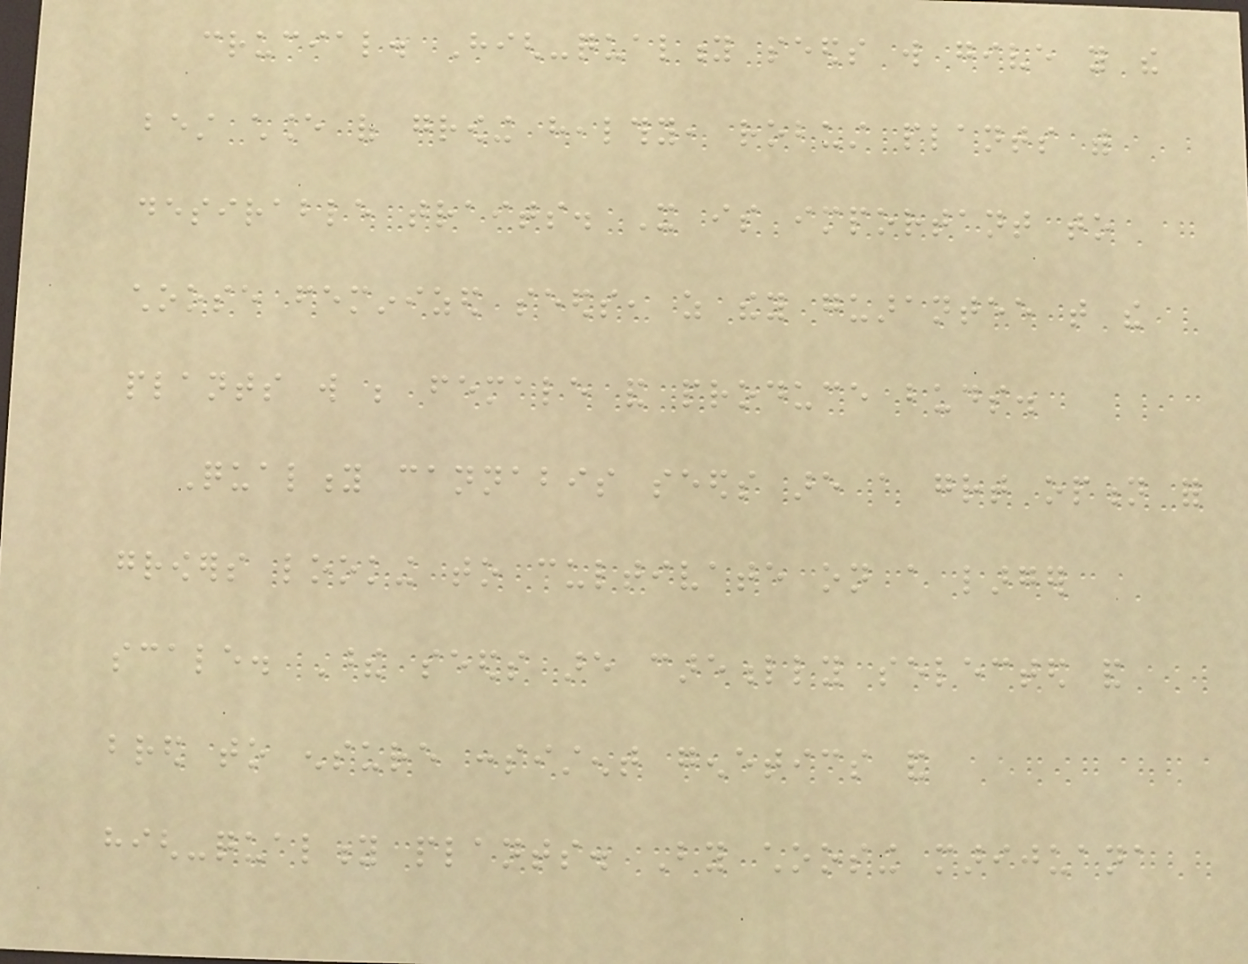crucial. High-quality seeds will give you the
best chance of growing healthy, robust plants with
desirable traits. It is important to
choose feminized seeds, as they guarantee that the
plants will be female and produce buds.
Quality cannabis seeds are a great option for
growers looking to cultivate on a larger
scale. These seeds are carefully selected and
bred to ensure consistent genetics and
high-quality plants. By choosing marijuana
